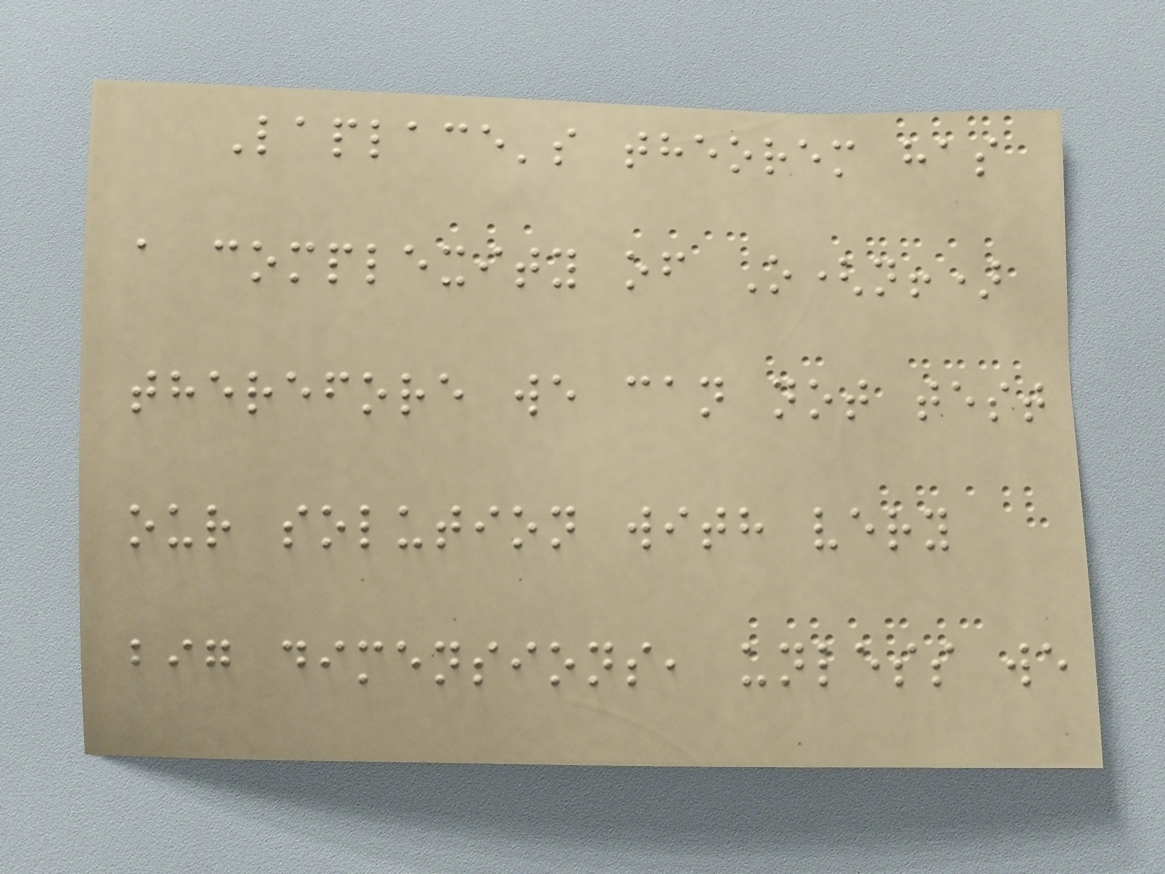Laplace's theorem has
a complexity of O(n!)
therefore we can not test
our solution with very
big dimensions, unless we
